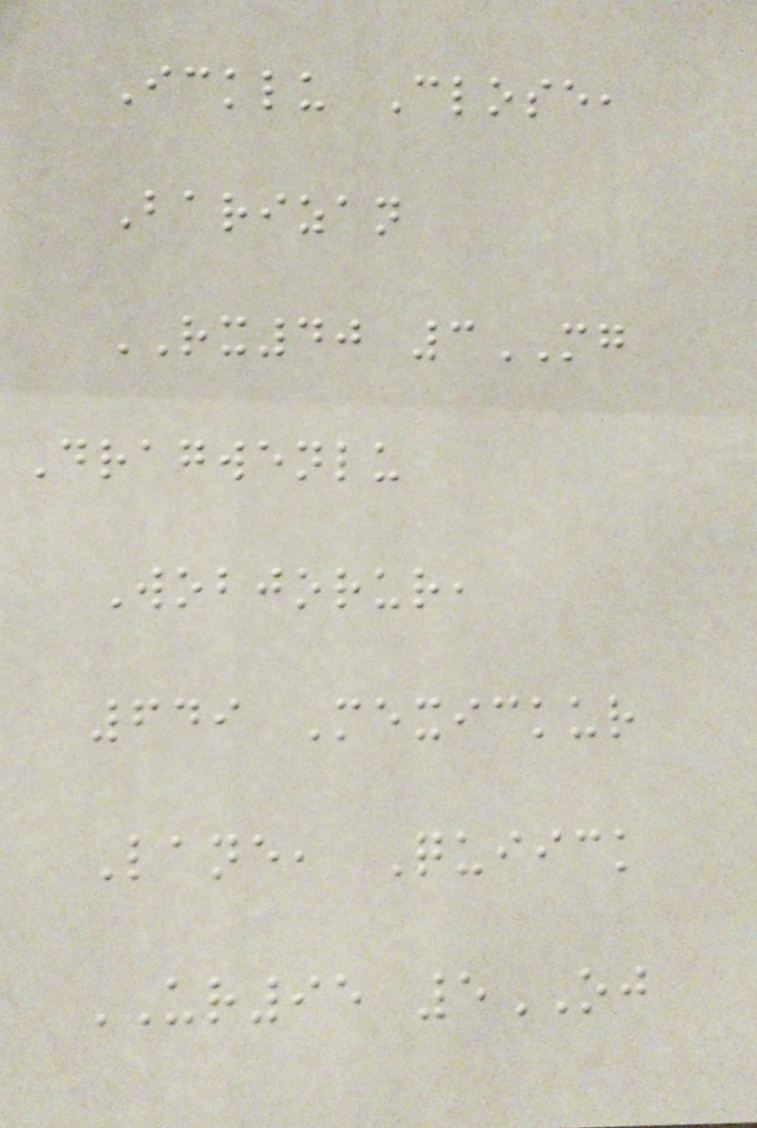Icklu Close,
Barizan
RX40 3MG
Dragwenlu
Wobjorur,
649 Mexickur
Lane, Quiick
UR95 5OJ
